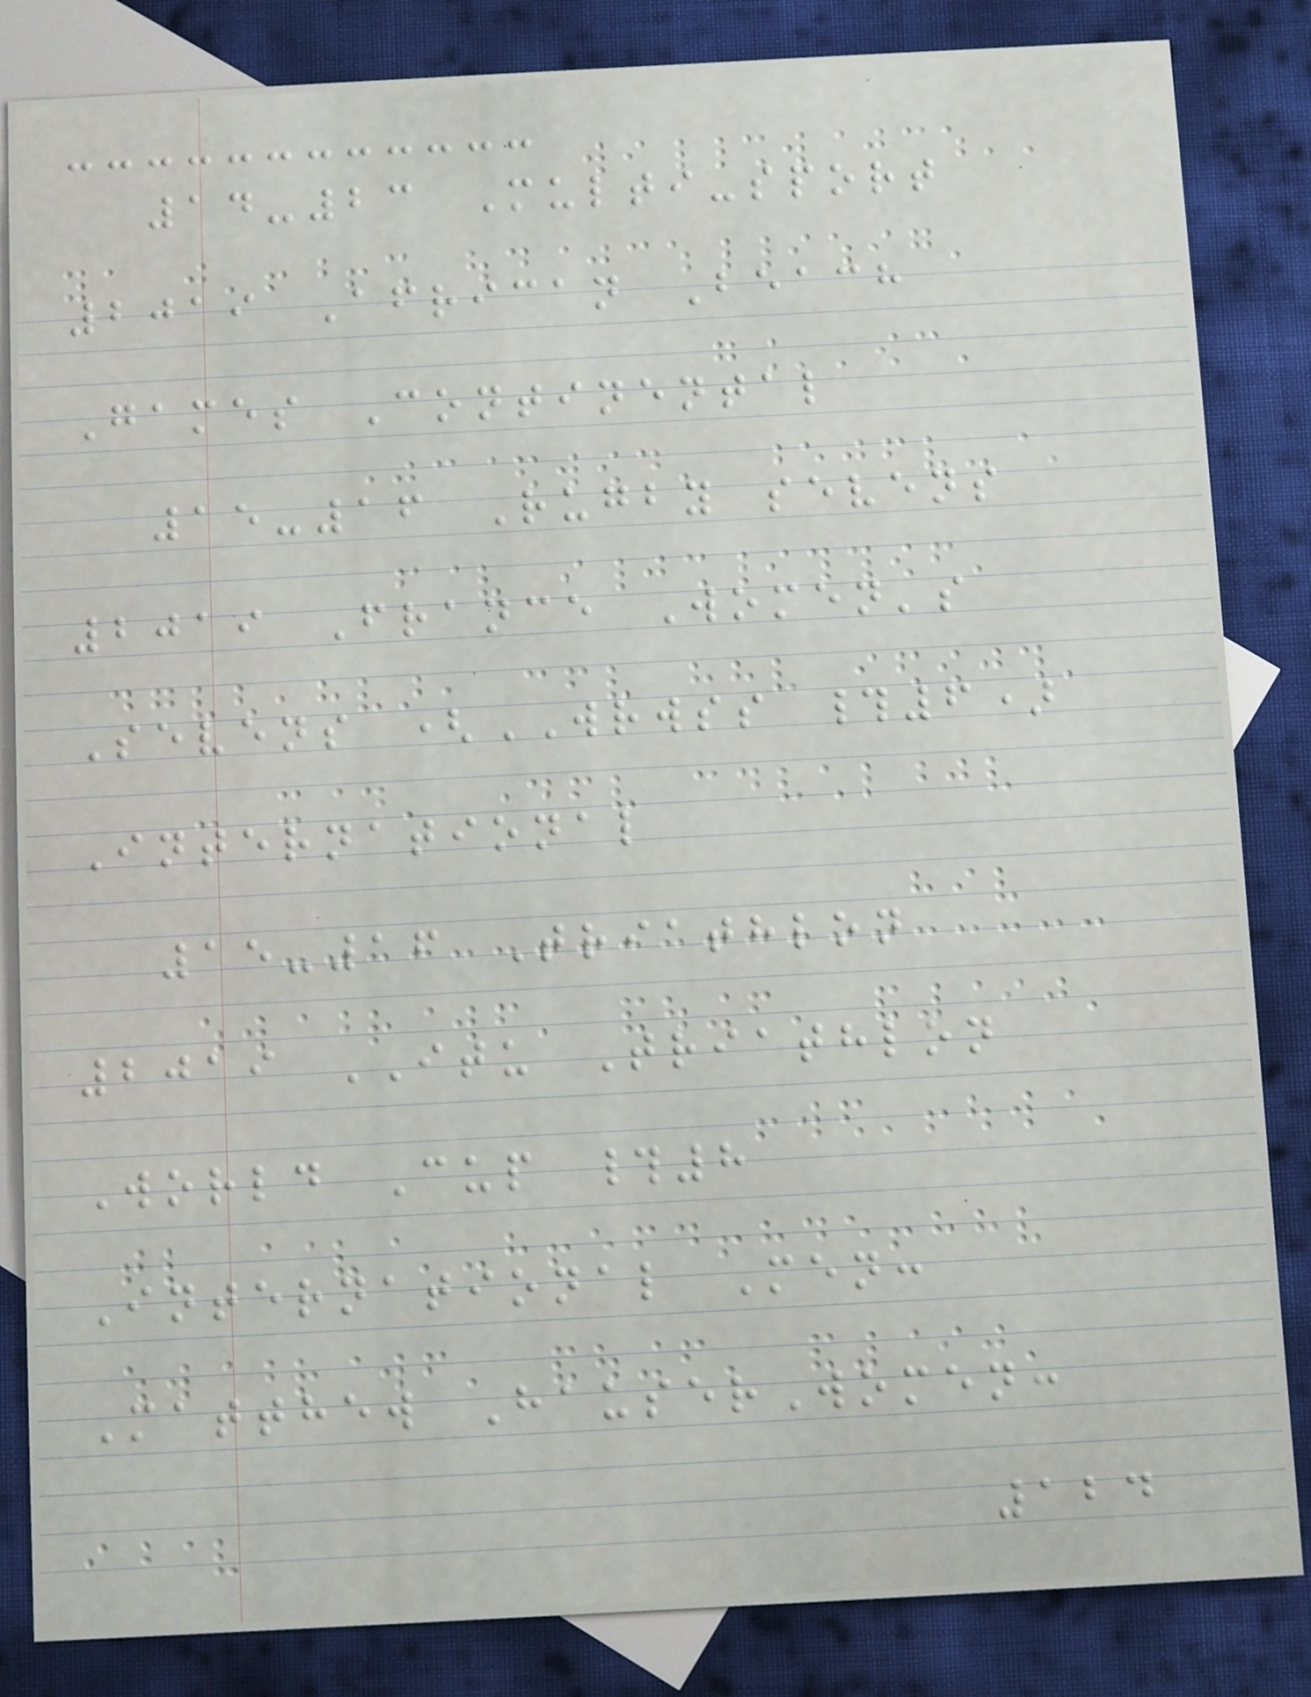14-23 Multi-sport
2019 African Beach
Games Continental
15-16 Rugby sevens
2019 France Women's
Sevens (WRWSS #6)
International
15-16 Triathlon
2019 ITU Triathlon
World Cup #8
International Men:
Matthew HauserWomen:
124
